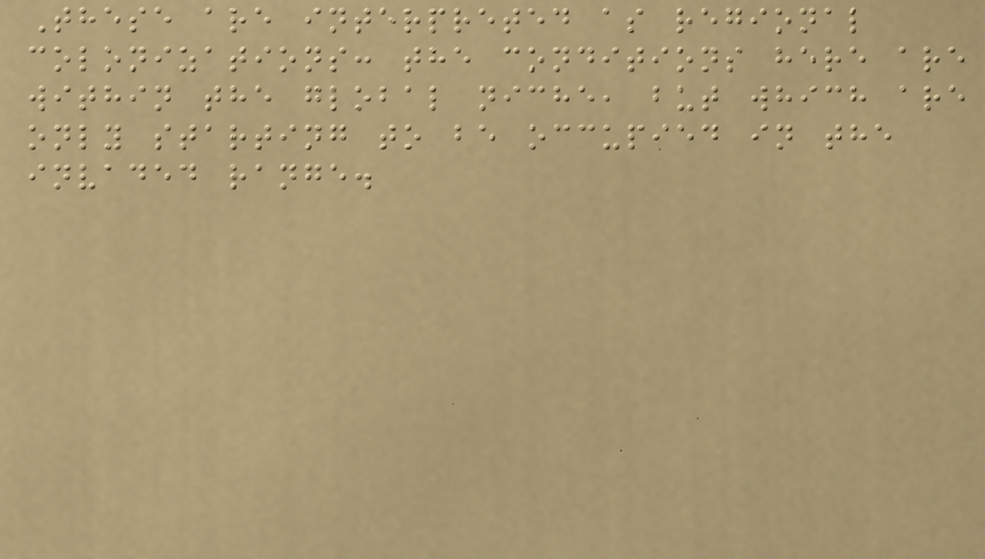These are interpreted as regional
colonizations: the conditions here are
within the global niche, but which are
only starting to be occupied in the
invaded range.
